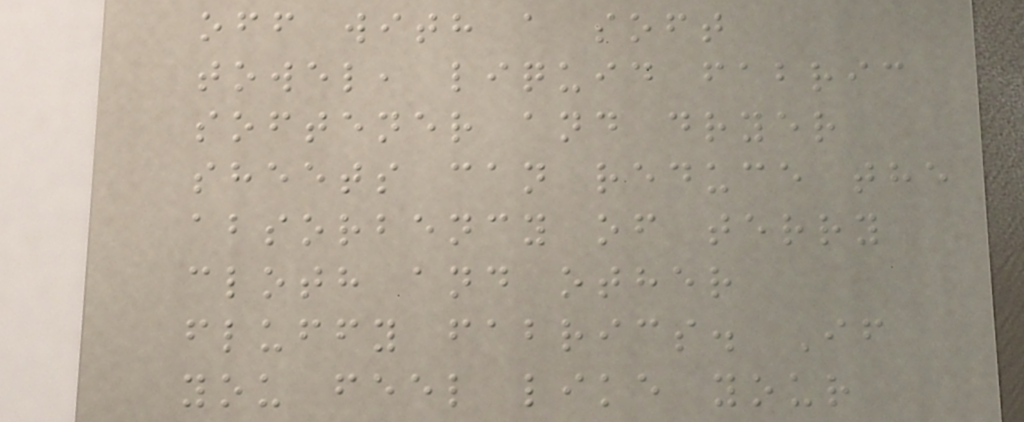off with a soft
towel, liquid fabric
softener and dryer
sheets can reduce the
absorbency of terry
cloth and other
fluffy fabrics. If
you feel like your
